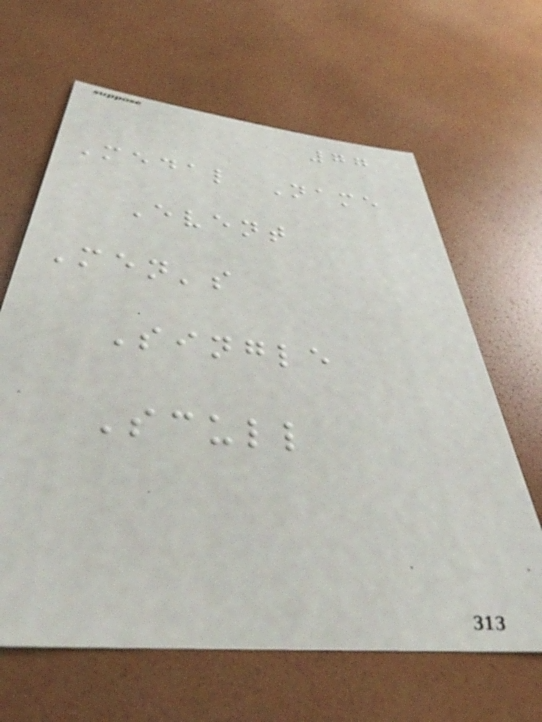77
Medal Name
Event
Men's
Single
Scull
